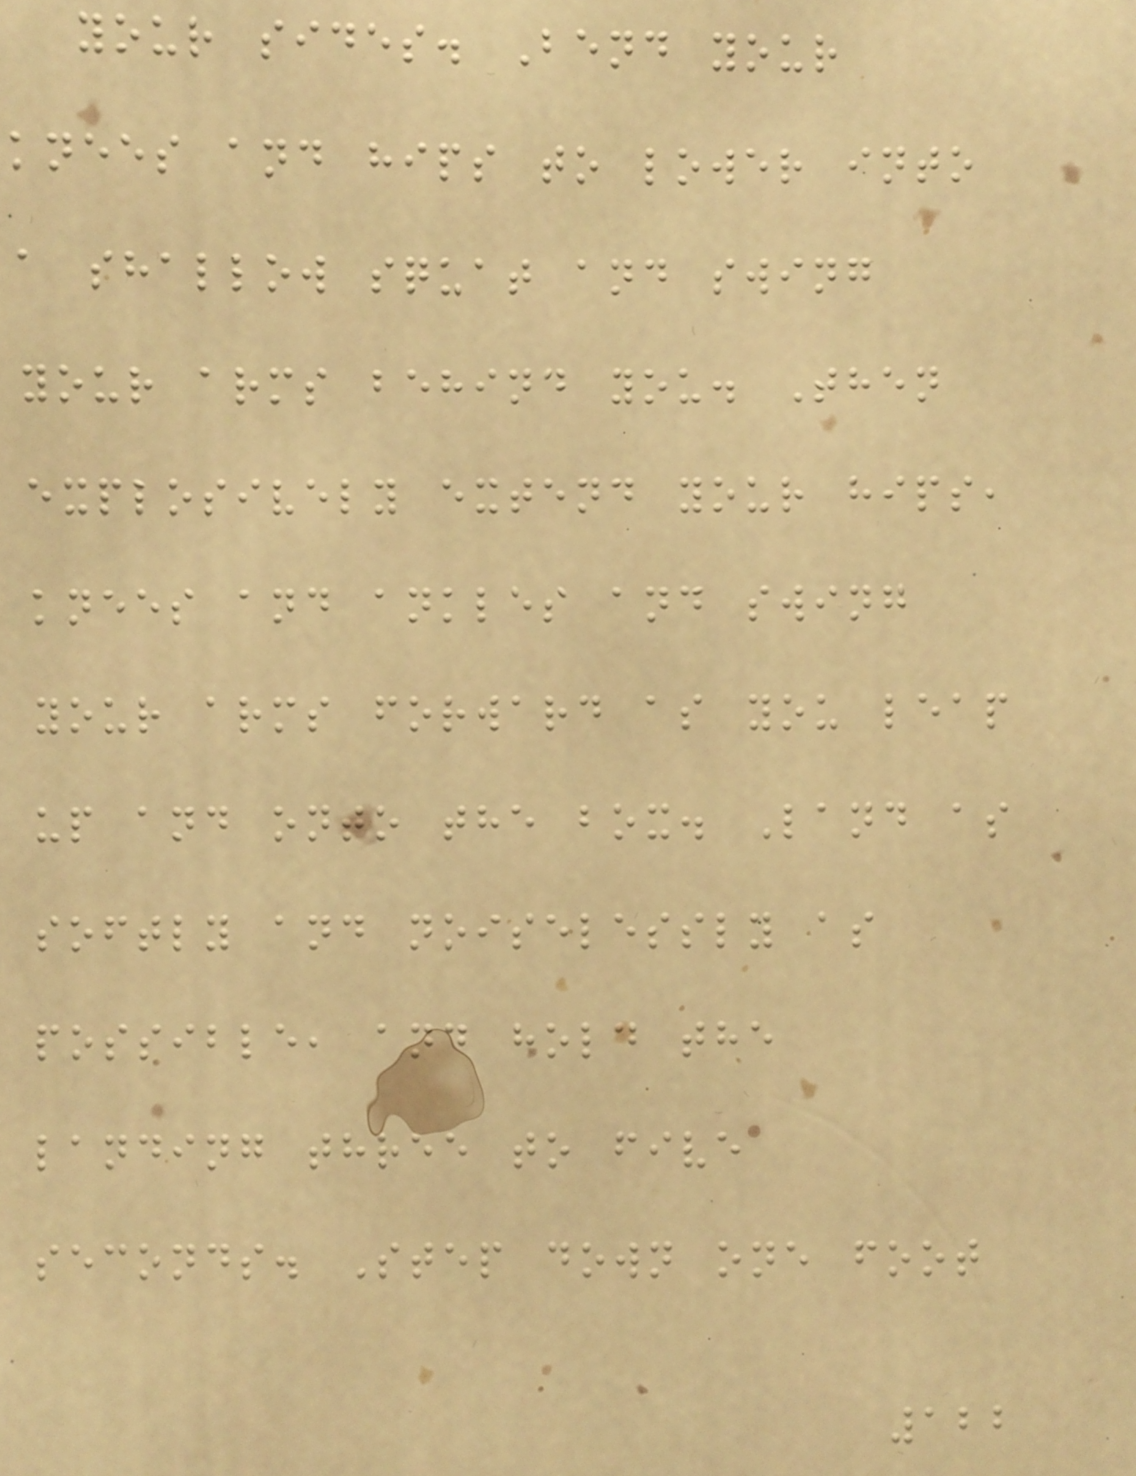your sides. Bend your
knees and hips to lower into
a shallow squat and swing
your arms behind you. Then
explosively extend your hips,
knees and ankles and swing
your arms forward as you leap
up and onto the box. Land as
softly and noiselessly as
possible, and hold the
landing three to five
seconds. Step down one foot
122
